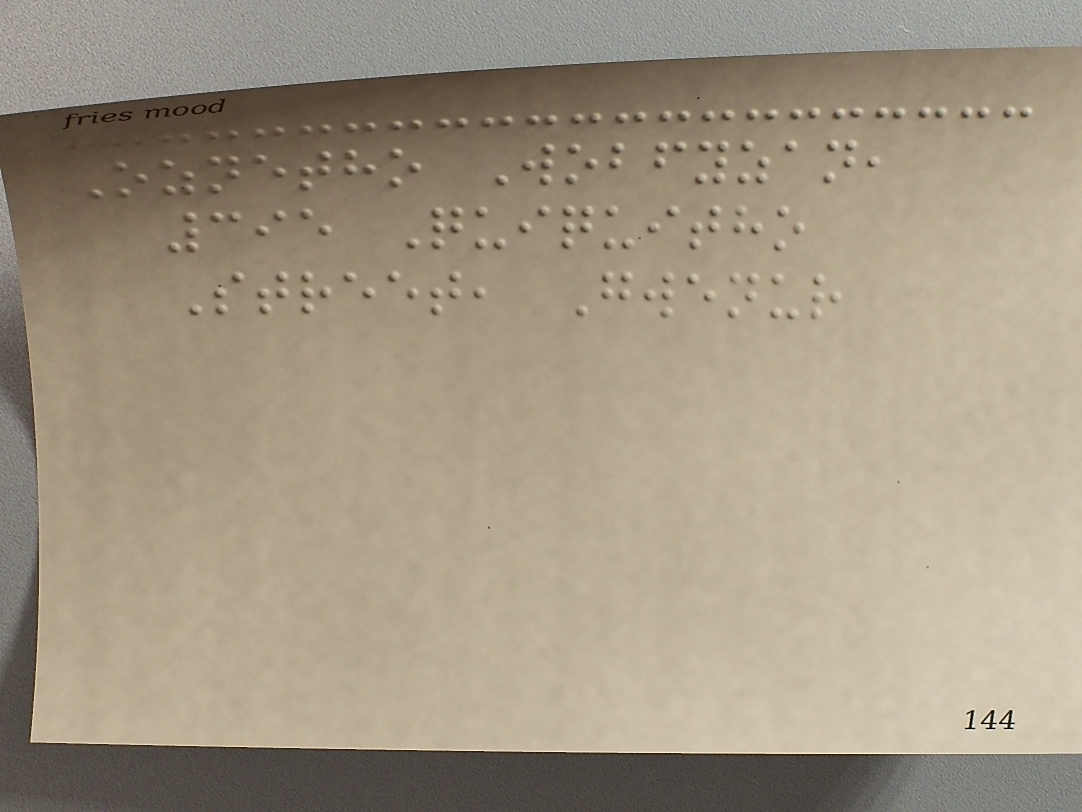Oznetho Wobfyzan,
395 Quiquitho
Street, Gwenur
